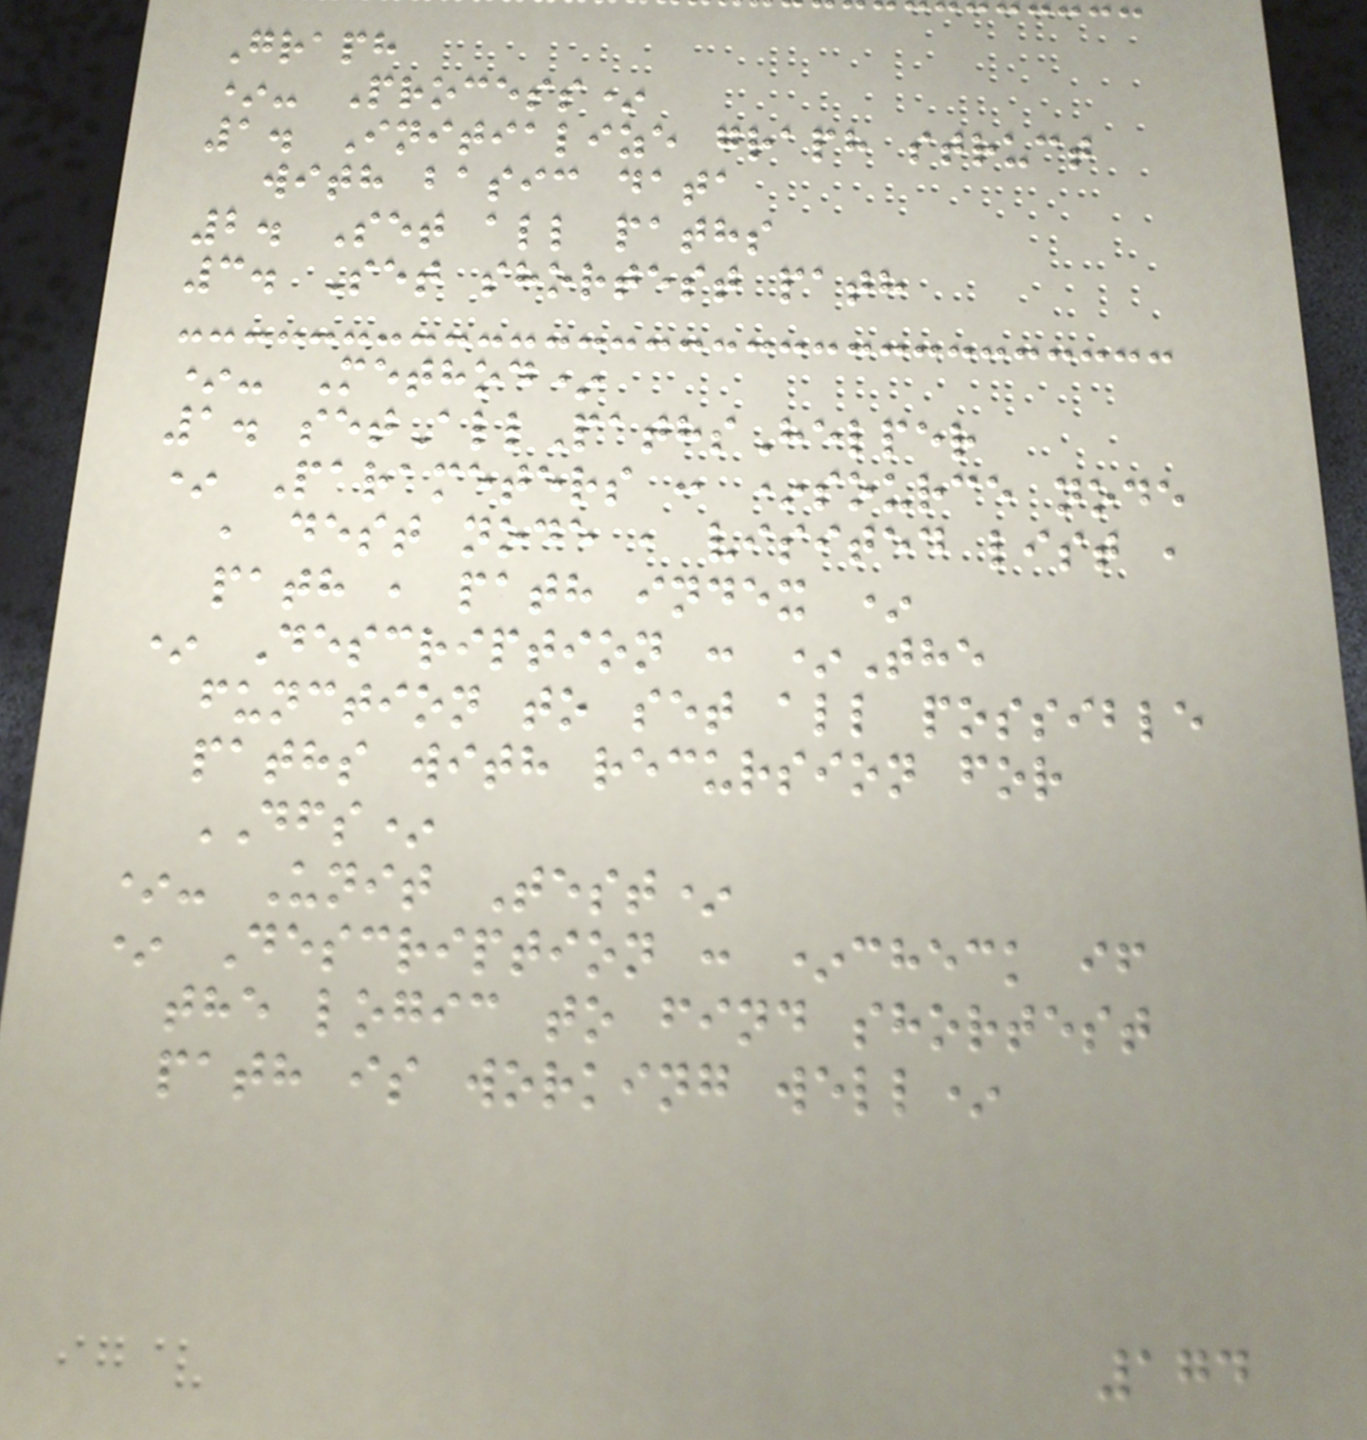Graph
*- Process*
1. Initialize graph struct
with basic data
2. Set all paths
3. Set shortest path
*- Method*
1. setAllPathsHelper
* Parameters : *source node
, dest node , visited list ,
path , path index *
* Description : *The
function to set all possible
paths with recursion for
DFS*
*- Unit Test*
* Description : *check if
the logic to find shortest
path is working well*
174
